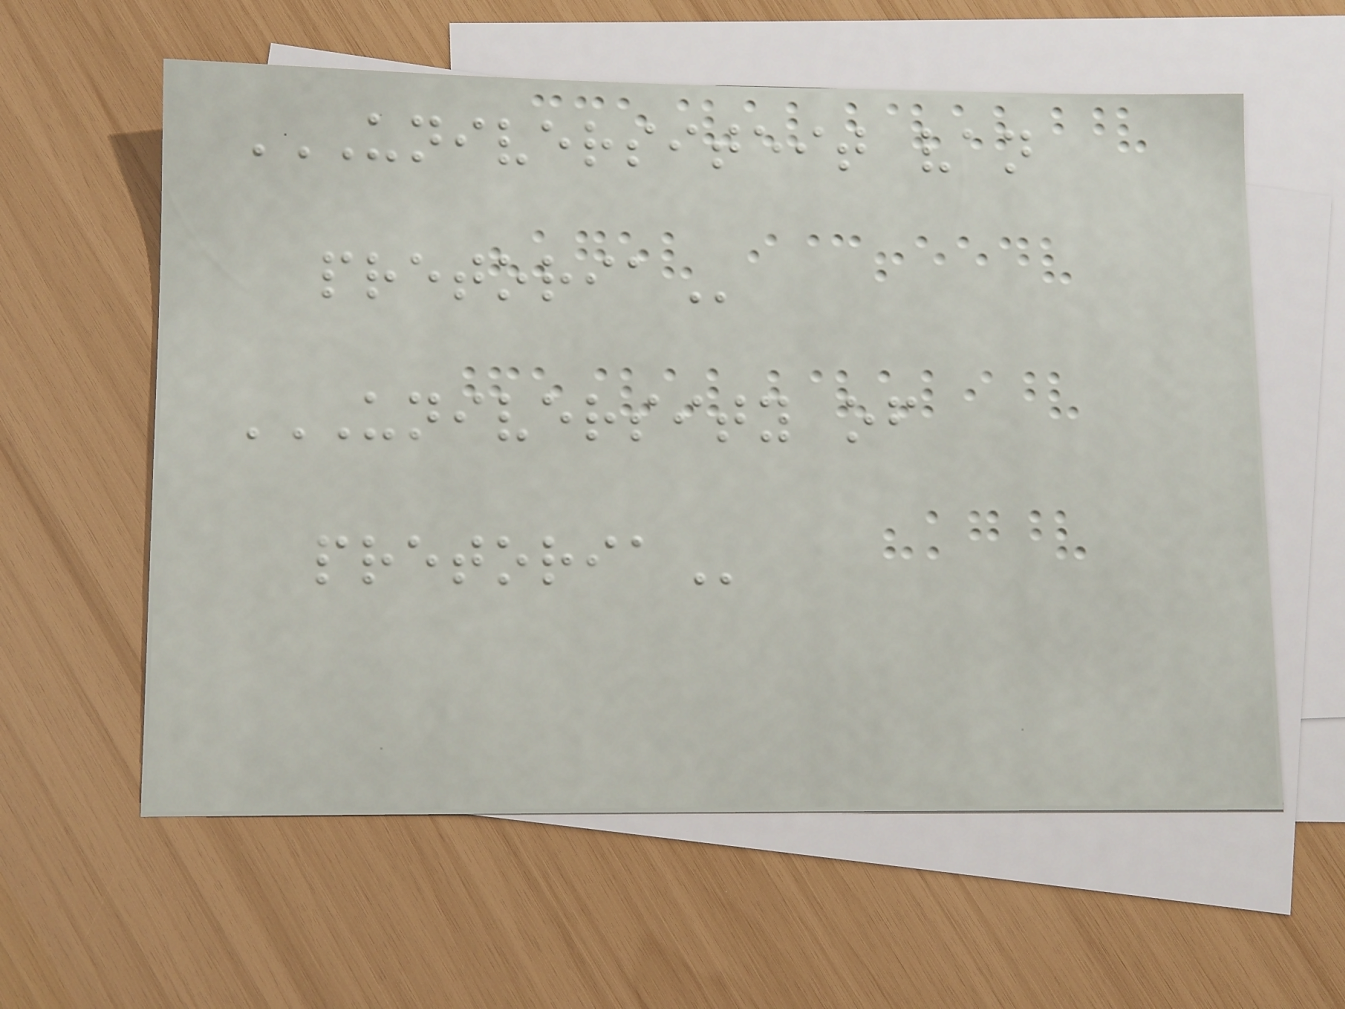UNIVERSITEIT VAN
PRETORIA
UNIVERSITY OF
PRETORIA
